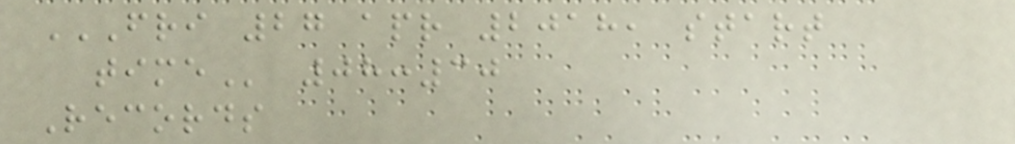FRI 27 APR 2018, START
TIME 08:30
Records
